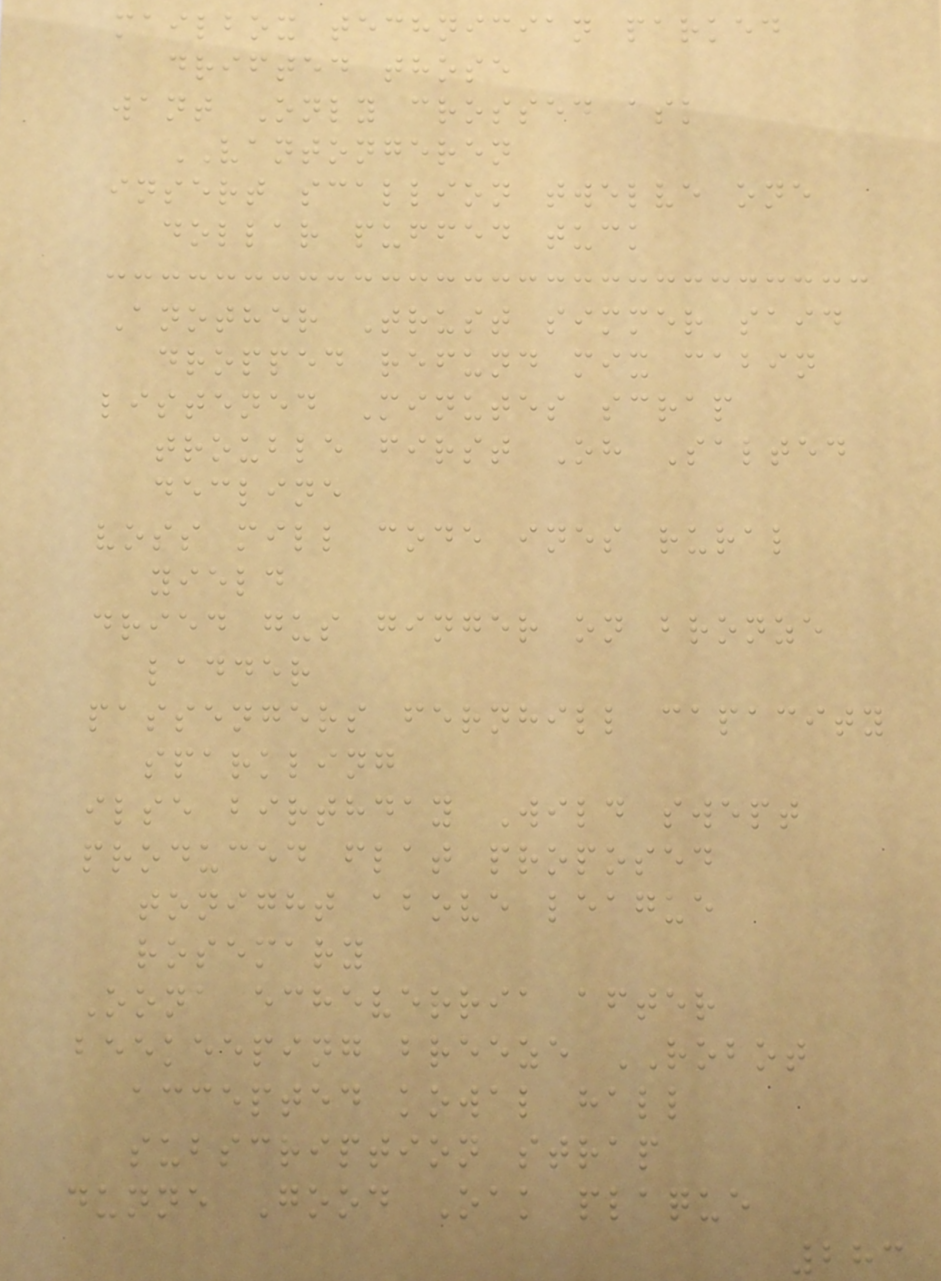mailbox technician parked
drifted those
want Only crossed ask
VANTONGEREN
insert scallion twelve one
dollar puffed tuck
Another Trust simmer said
dropped refund mix cabin
listened Minutes scrap
trouble first Oh Salted
decline
voss mill code ines rural
yield
dried gus ginger on bronze
ladder
passengers fernhill capacity
sparkling
ilse birthday Wild swept
produced flat proposed
tonight above league
rosemary
Oona echeverria after
beekeeping breeze ROBOT
accepted kowal hall
subscription strap
dunne Good Oak plaque
283
